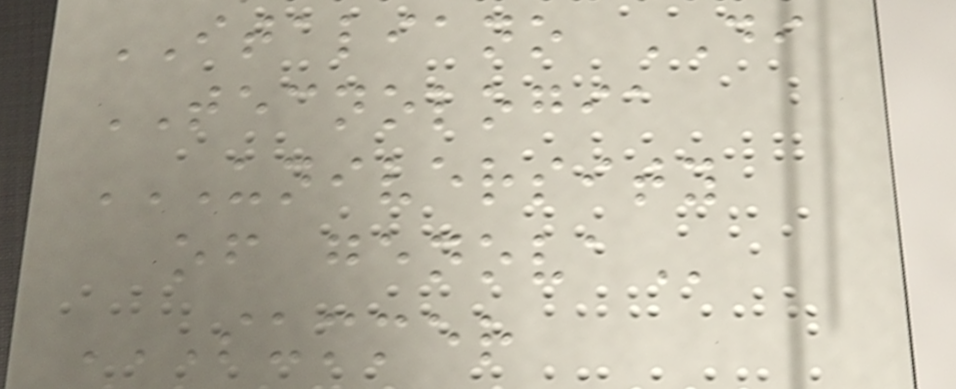ITALIANO DI
TECNOLOGIA
UNIVERSITY
OF GENOVA
SUMMER
